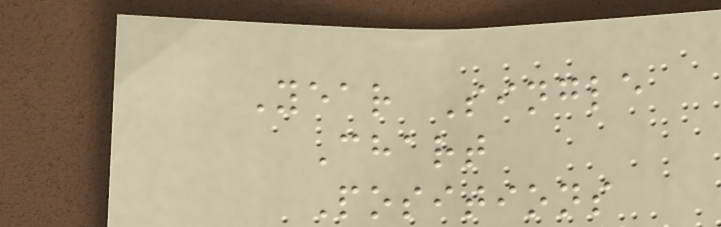Year Single
Chart
Positions
